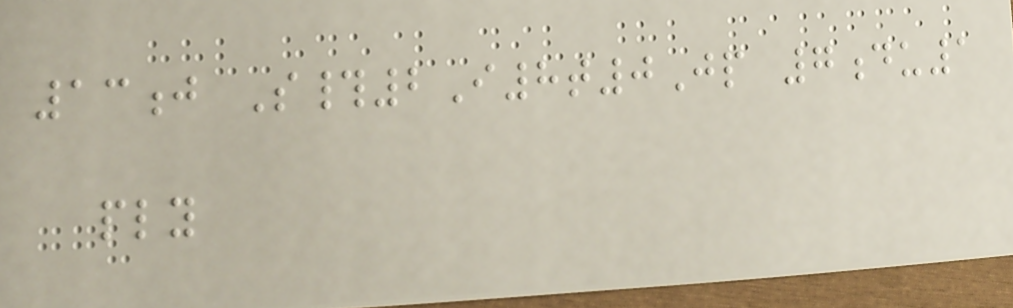13j S#2I8t0Jp 7du1
ply
